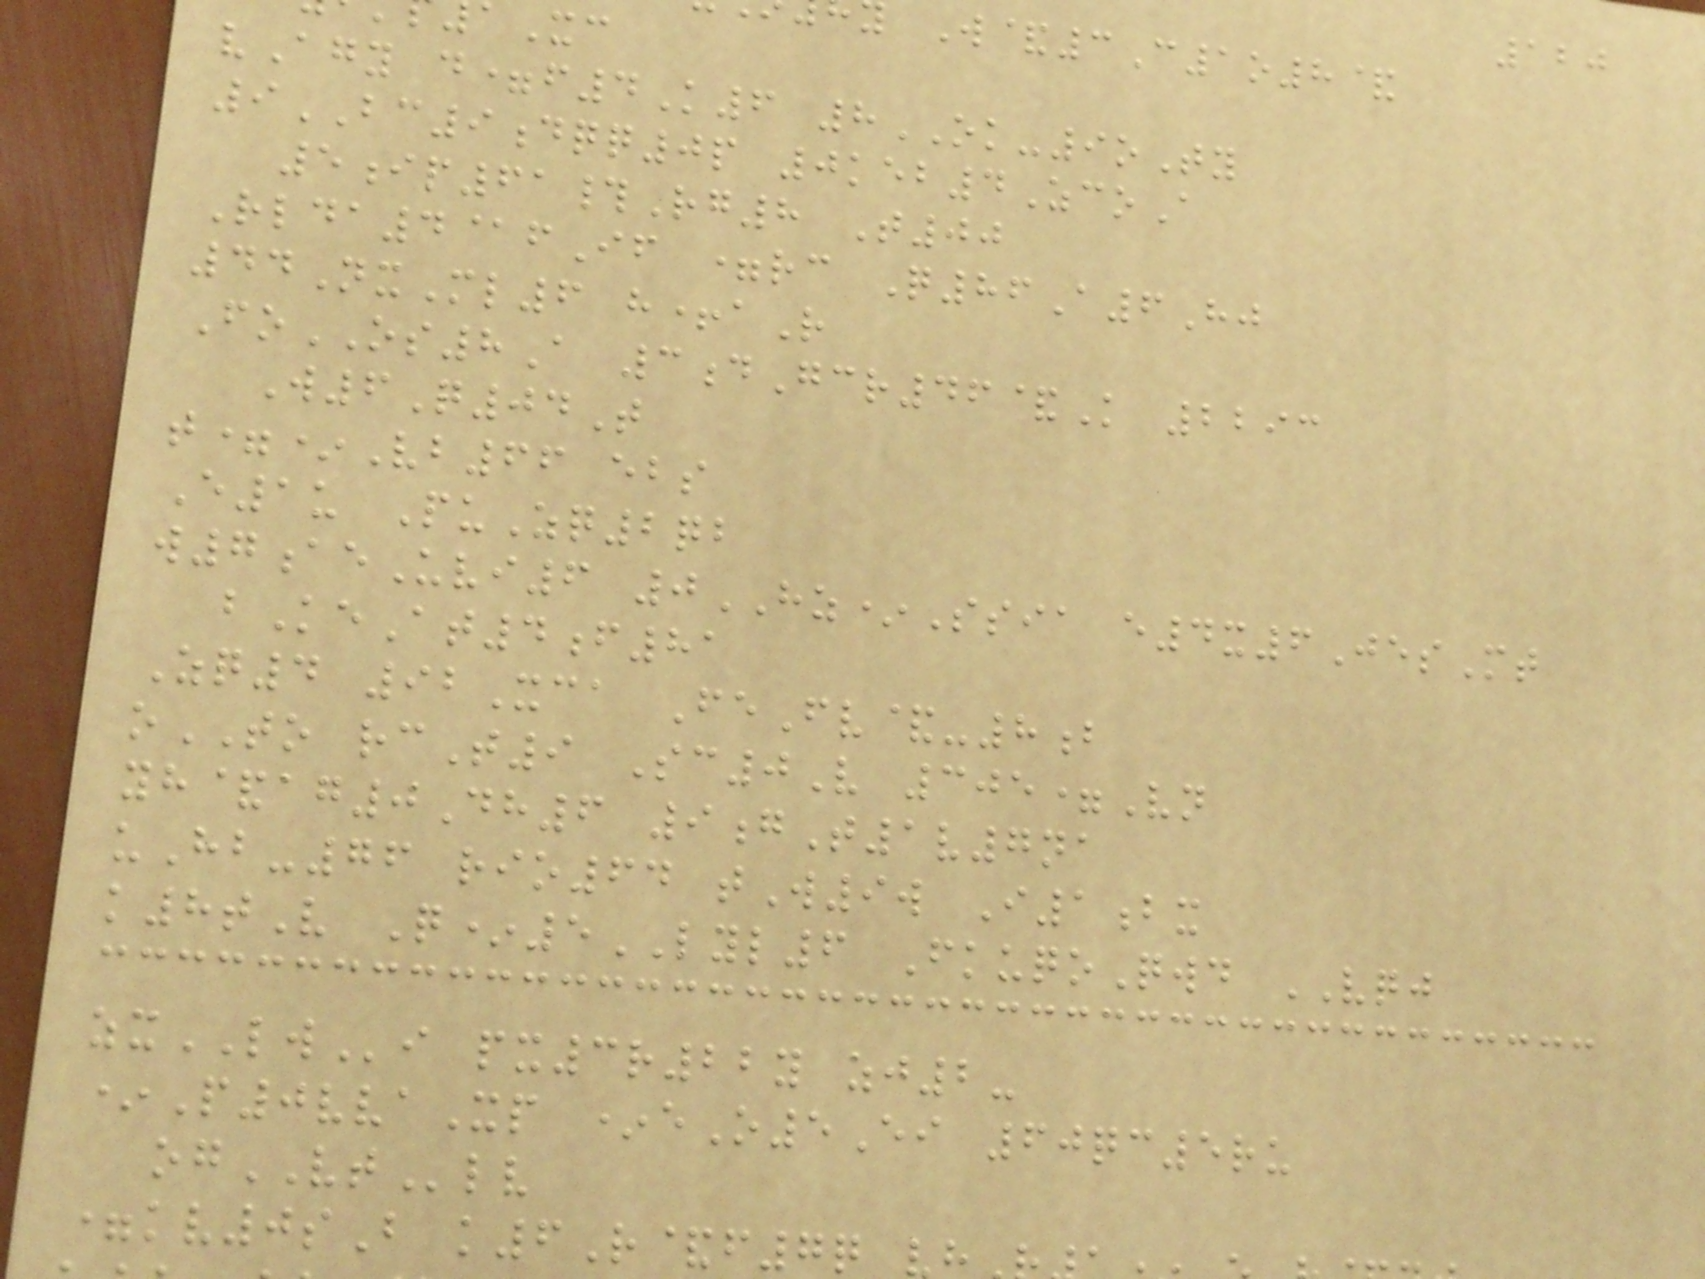120
W&3C1o8&
vAgy d=f4K6 8OK-9oTy
9BC9dqq0p 0keb4ZcoA
5ip61#Rg8 T00
Rlda4@fIf =rc Q86A6Hj
44NxMl6 h+aR
FoOS8A 3dGcr46&K 2293
W6Q04T
t=*Vb66 ebs
E1u PuZq2qb
w7aeUvi6 0HZ*Ssia e4x6JesMt
bKeAt4f81
Zq4 92Xca FeFv&-8b
oTO rcT9 Sc0V 305=Vn
yh&ag0Dh6 9gT1v7na
uHb-76 rio64 tW9w I1bx
k8tV Q*5LYL6 FkuqoQwd VQJ
zxLWi px3r22y zj2-
*P0vvaXp *eO5Ei 60qc5ru
ogVTlv
=kv0sB k6R&f7q v
